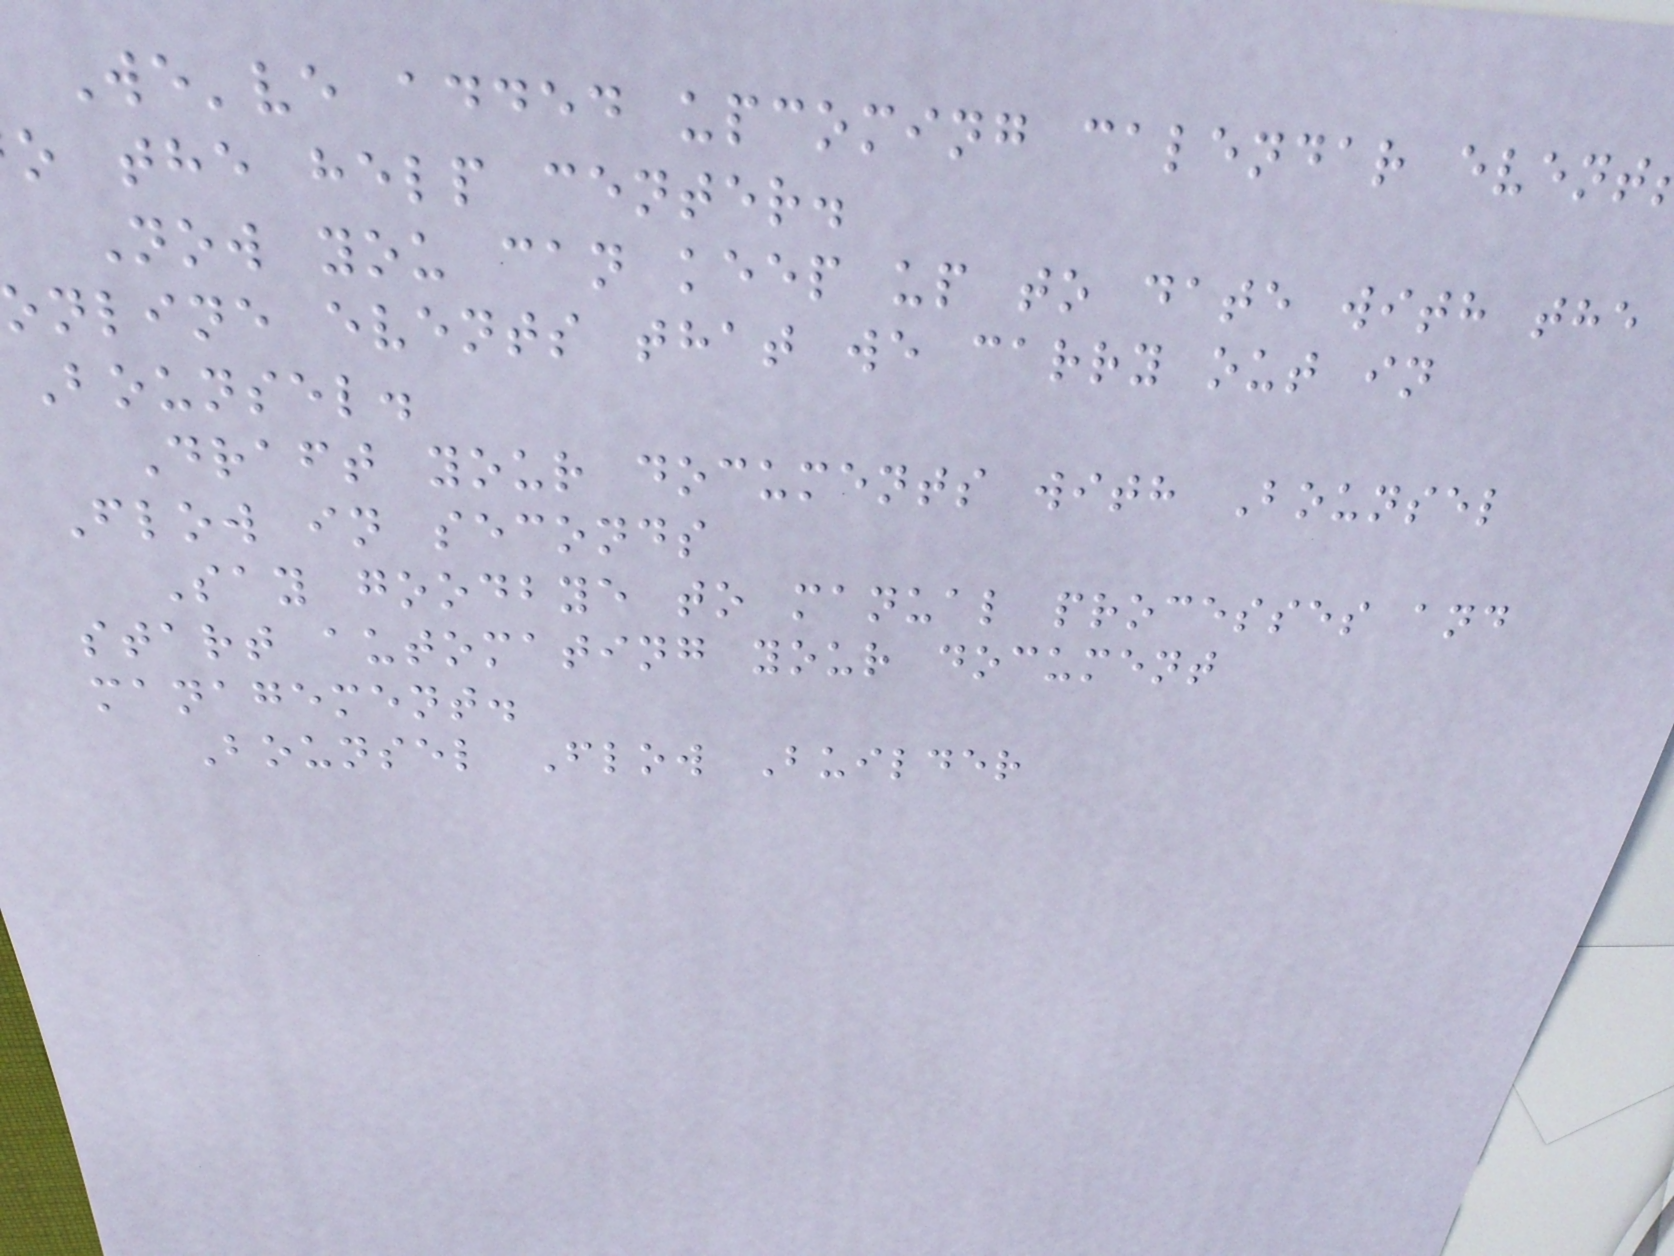We've added upcoming calendar event
o the help center.
Now you can keep up to date with the
online events that we carry out in
Bounsel.
Draft your documents with Bounsel
Flow in seconds
Say goodbye to manual processes and
start automating your document
management.
Bounsel Flow Builder
